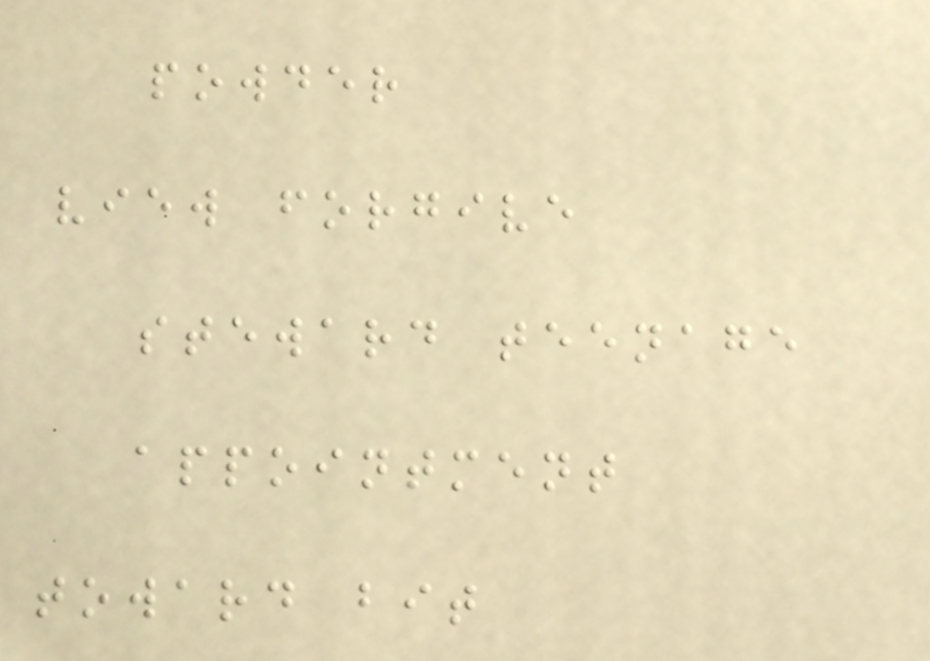powder
view forgive
steward teenage
appointment
toward bit
